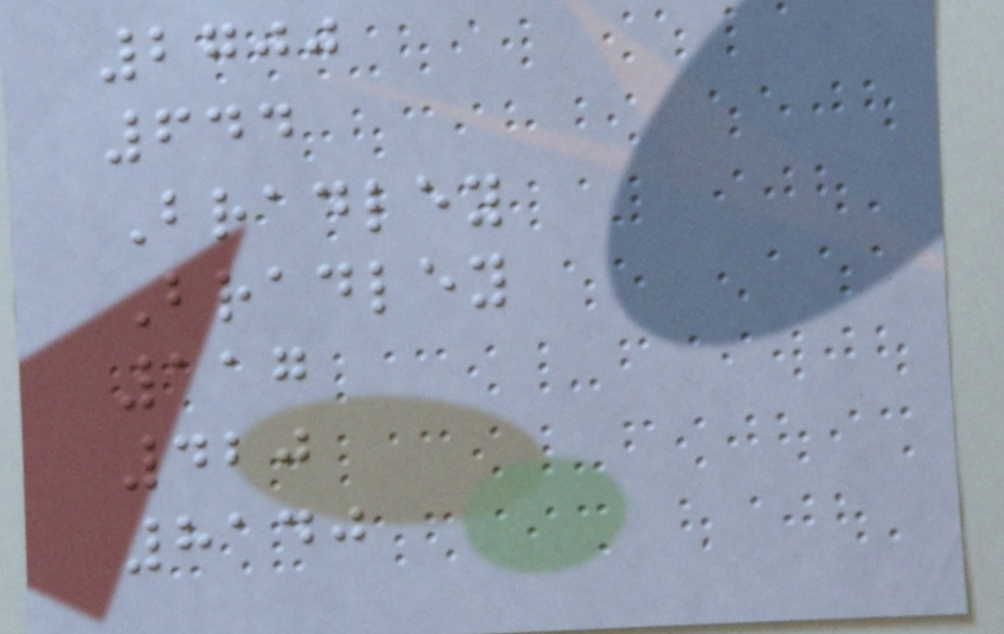2700
644
Bradley
Bradley
117
420
8140
